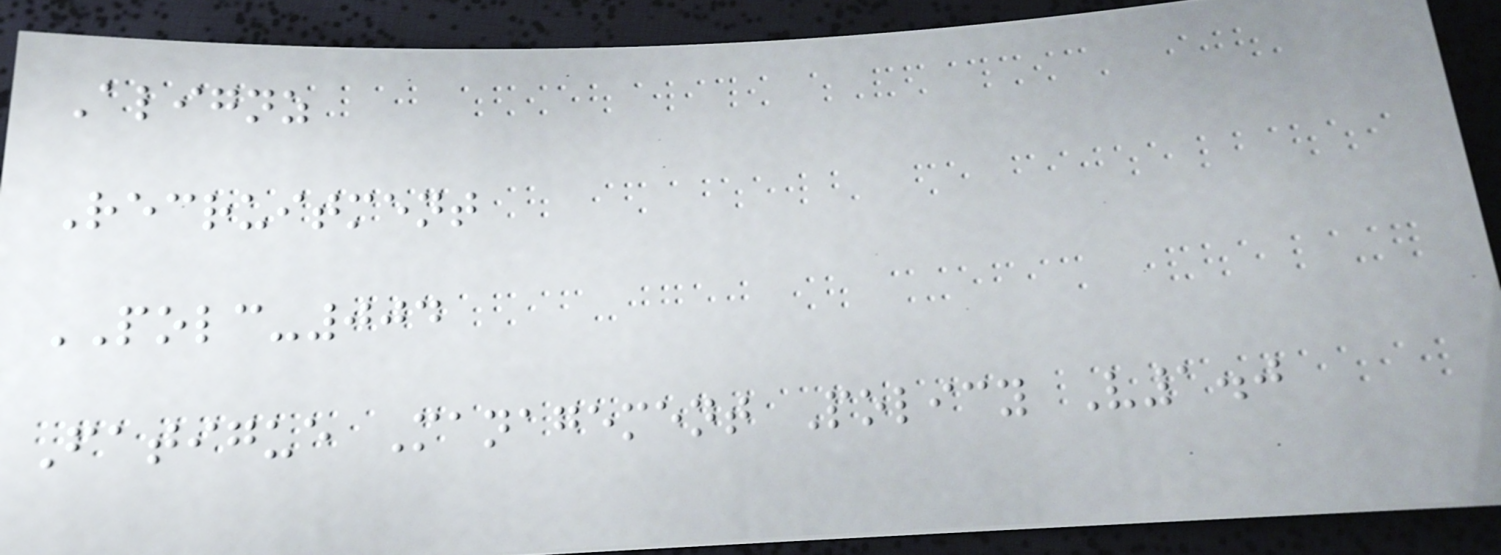Alignz
Recruitment
POLC-004
Fatigue Management Policy V1.0
